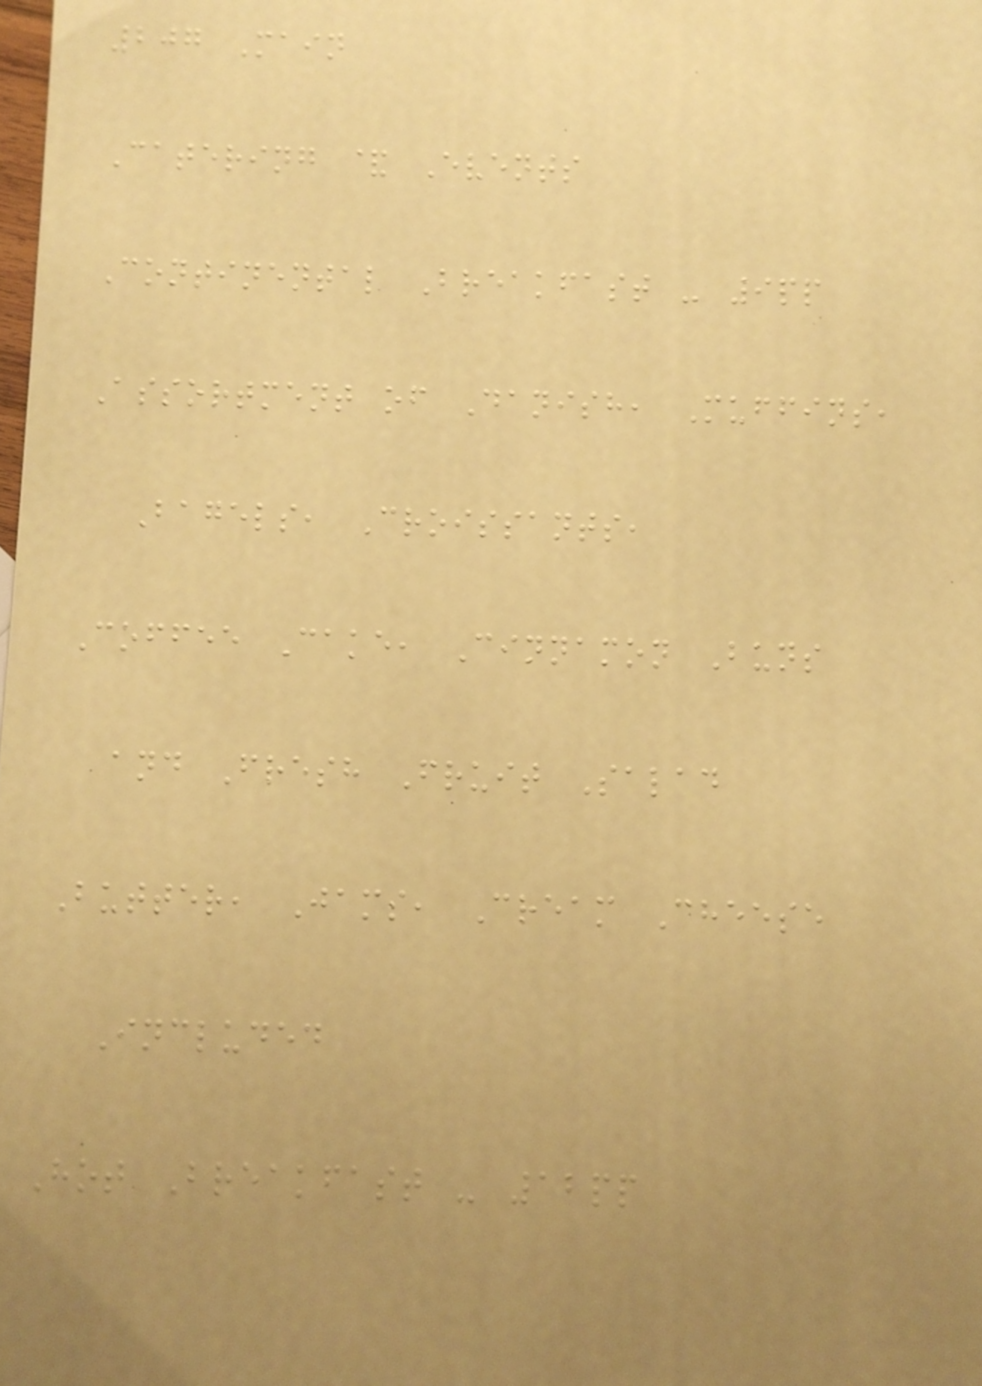207 Main
Catering & Events
Continental Breakfast - 9pp
Assortment of Danish, Muffins,
Bagels, Croissants,
Coffee Cake, Cinnamon Buns
and Fresh Fruit Salad
Butter, Jams, Cream Cheese
Included
Hot Breakfast - 12pp
